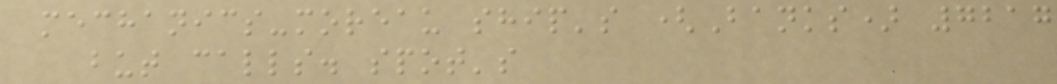mechanics-moreau ship's (Banks) 7217
but calls. spot's
